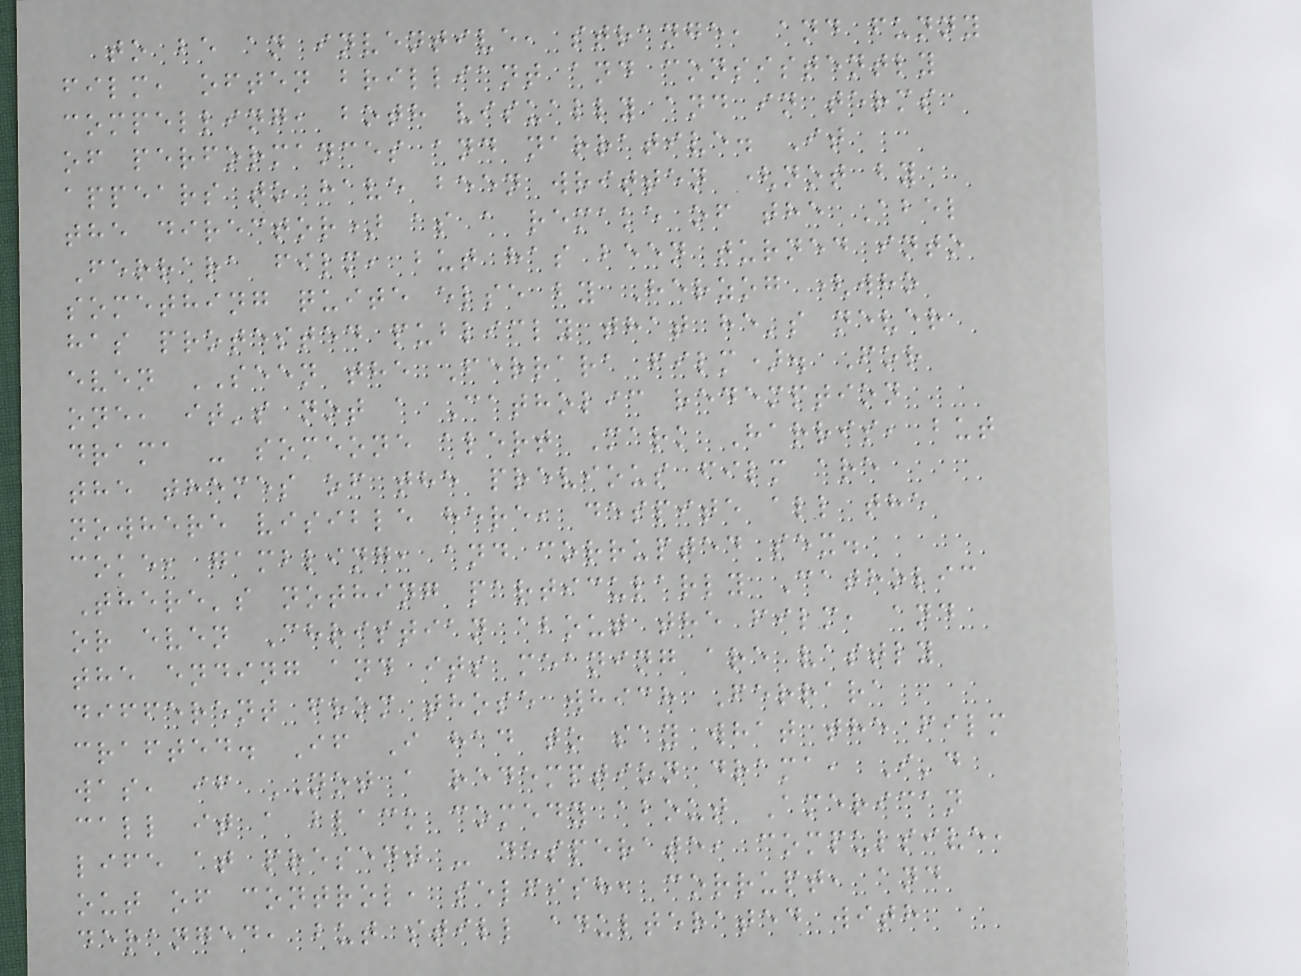to be an inventive, strange, and funny
film, often brilliant and consistently
compelling, both visually and in terms
of performances and narrative. It
appears to have been written (not by
the director) as a remake of the Abel
Ferrara film, but has been turned into
something quite else by Herzog (who
has protested publicly that he's never
even SEEN the Ferrara film). For
one, it's not a Catholic redemption
drama - someone alert Mark Harris, but
the themes of the previous film are
nowhere visible here, despite all the
coke, gambling, and corrupted sex.
There's nothing particularly Catholic
or even Christian about the film, and
the ending and its meaning are vastly
different from those which Ferrara
crafted. If I had to say what the film
was, if NOT a redemption drama, I'd
call it a black comedy about American
life at present - desperate, compulsive,
out of control, selfish, corrupt, and
deranged, but still adulterated with
